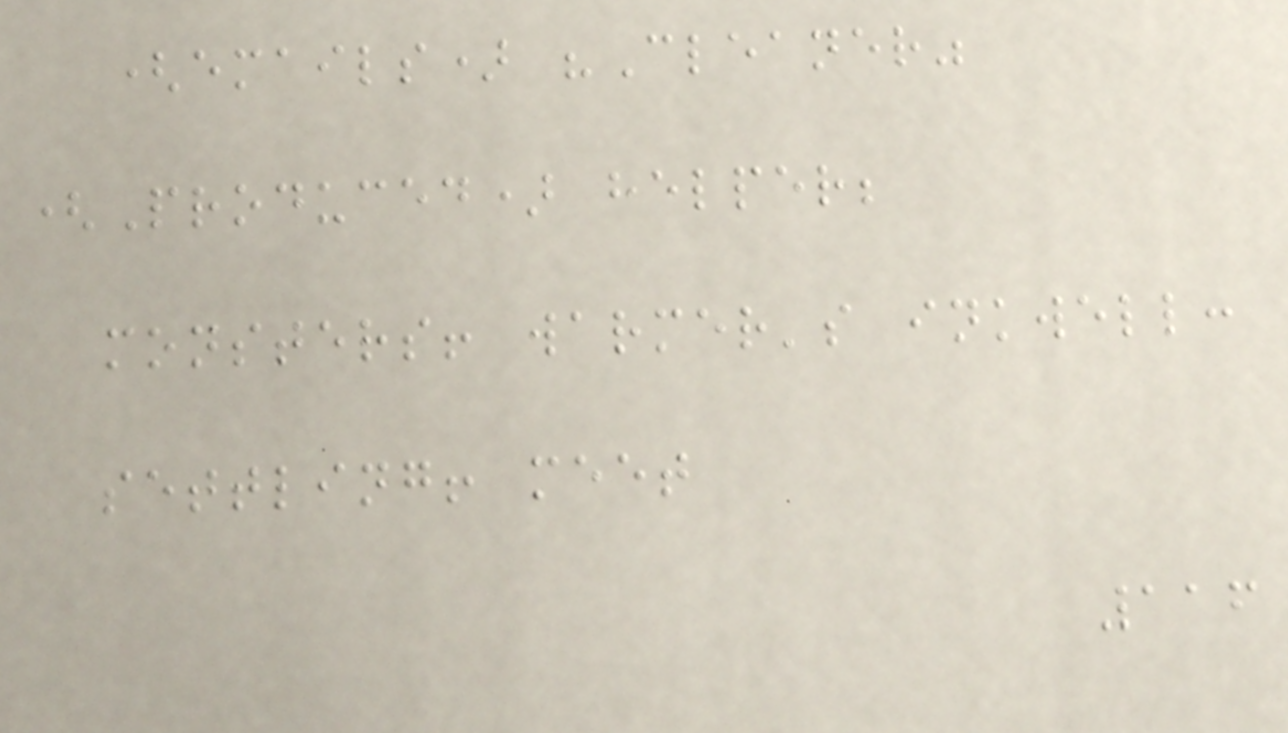(emails) "Cleaner"
(Produced) helper;
monsters! warmer's inkwell:
settling! meet
116
